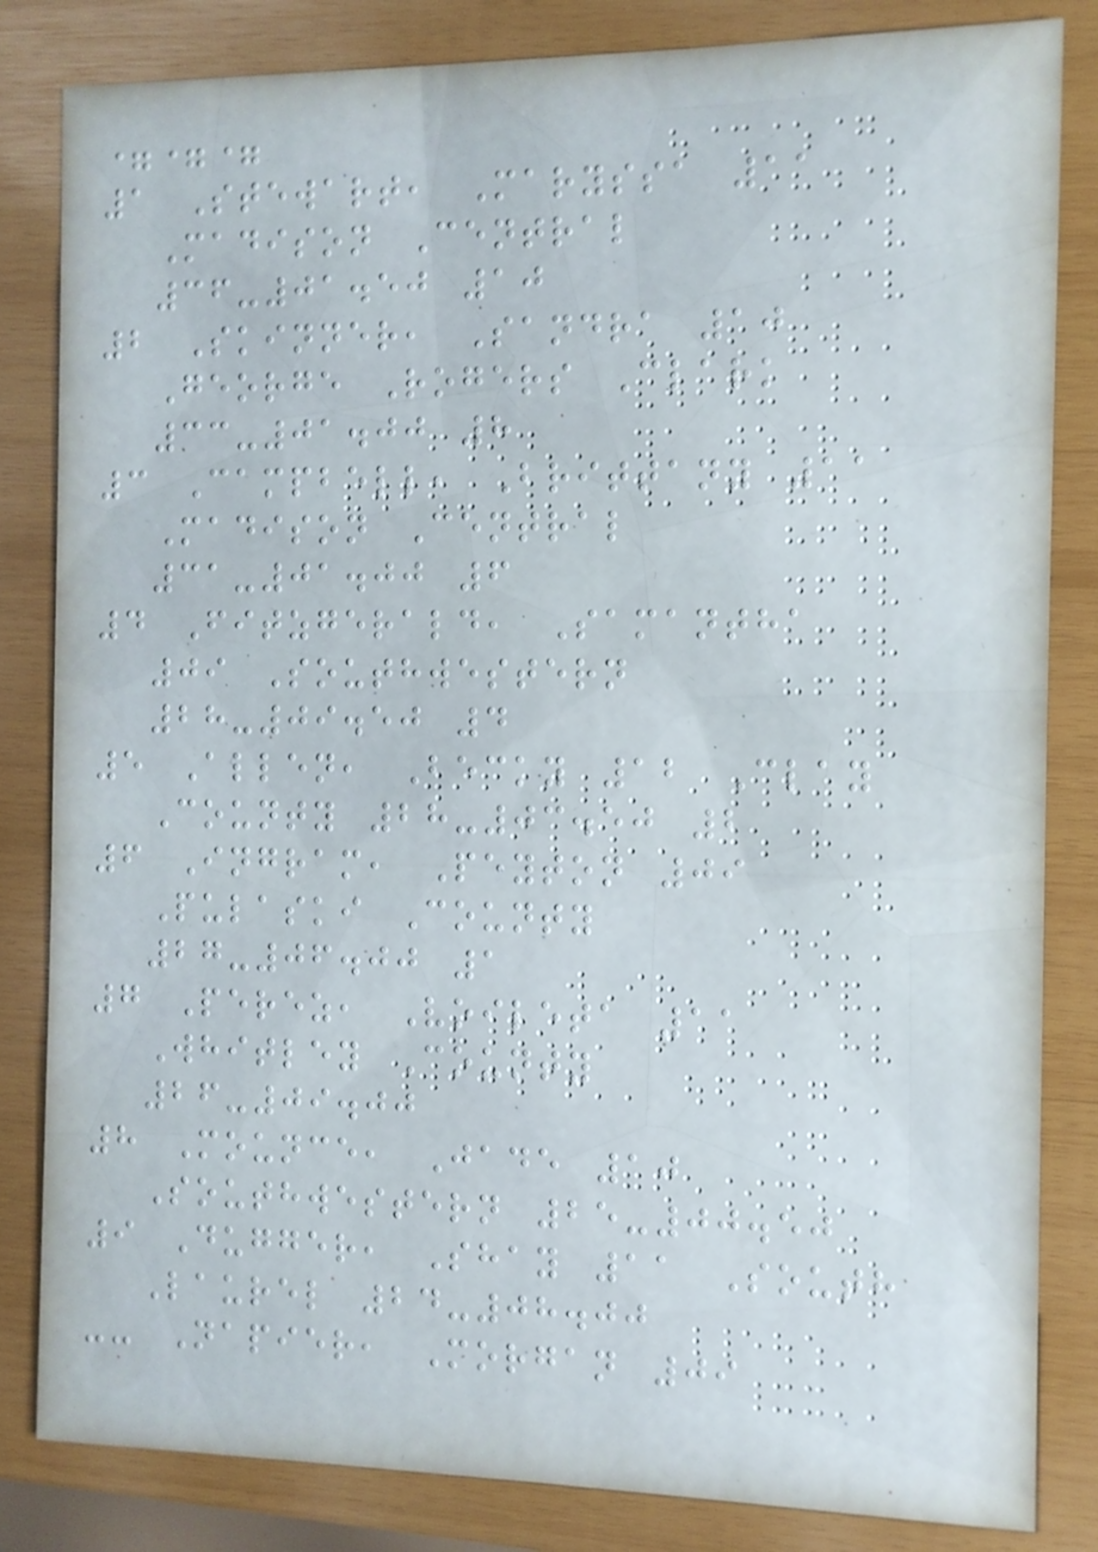===
1 Stewart, Maryssa 11
Madison Central
36-01.50 10
2 Skinner, Sandra 10
George Rogers Clark
33-01.00 8
3 Campbell, Brittany 11
Madison Central
31-01.00 6
4 Fitzgerald, Samantha
09 Southwestern
28-09.50 4
5 Allen, Becky 12 Clay
County 28-03.50 2
6 Ingram, Peyton 09
Pulaski County
27-06.00 1
7 Perez, Voileta 11
Whitley County
26-09.00
8 Mounce, Jade 10
Southwestern 25-00.50
9 Dugger, Shay 11 South
Laurel 24-08.00
-- Napier, Morgan 09
